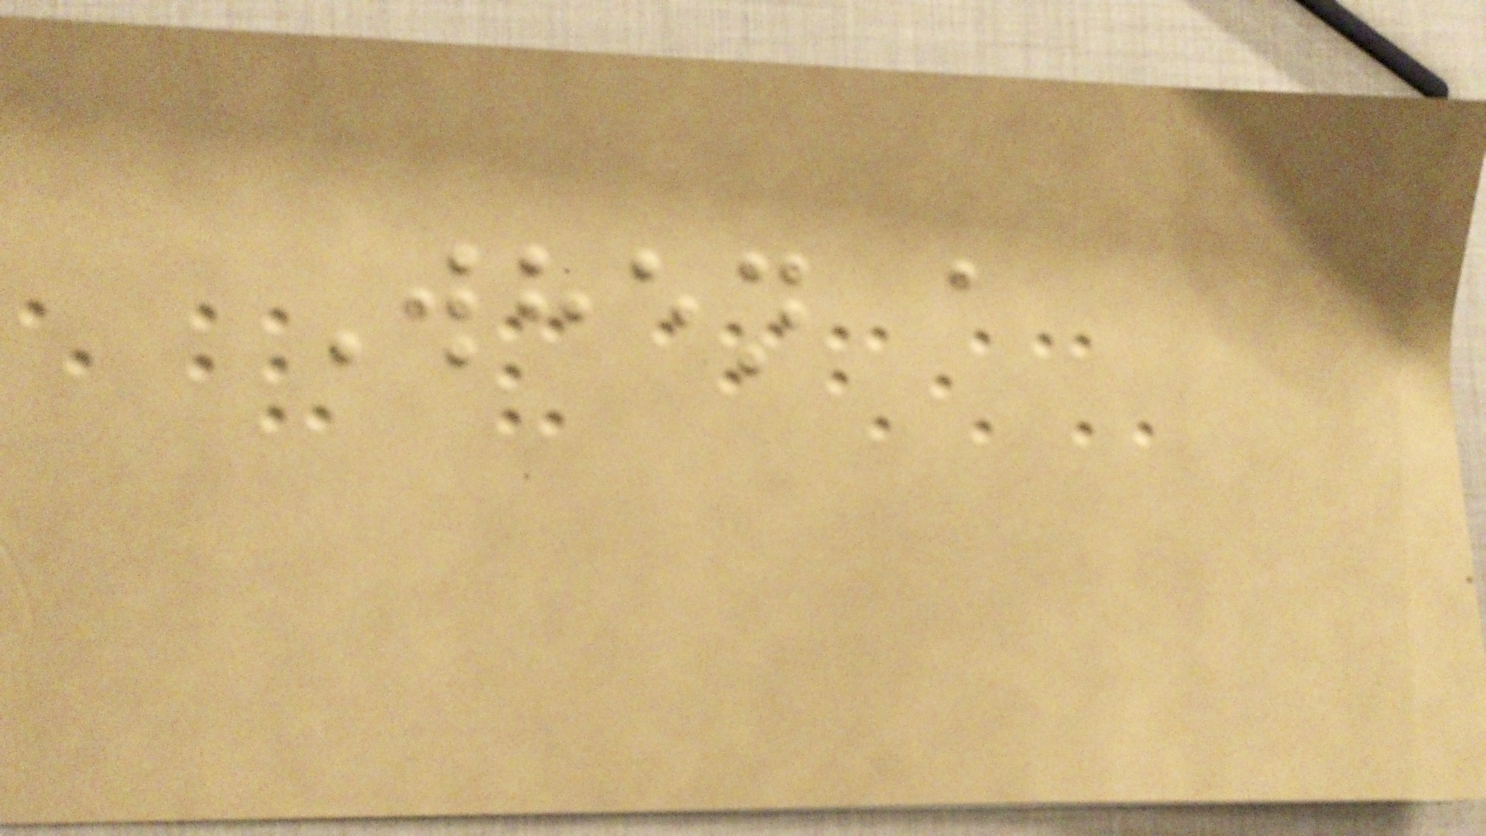When a
